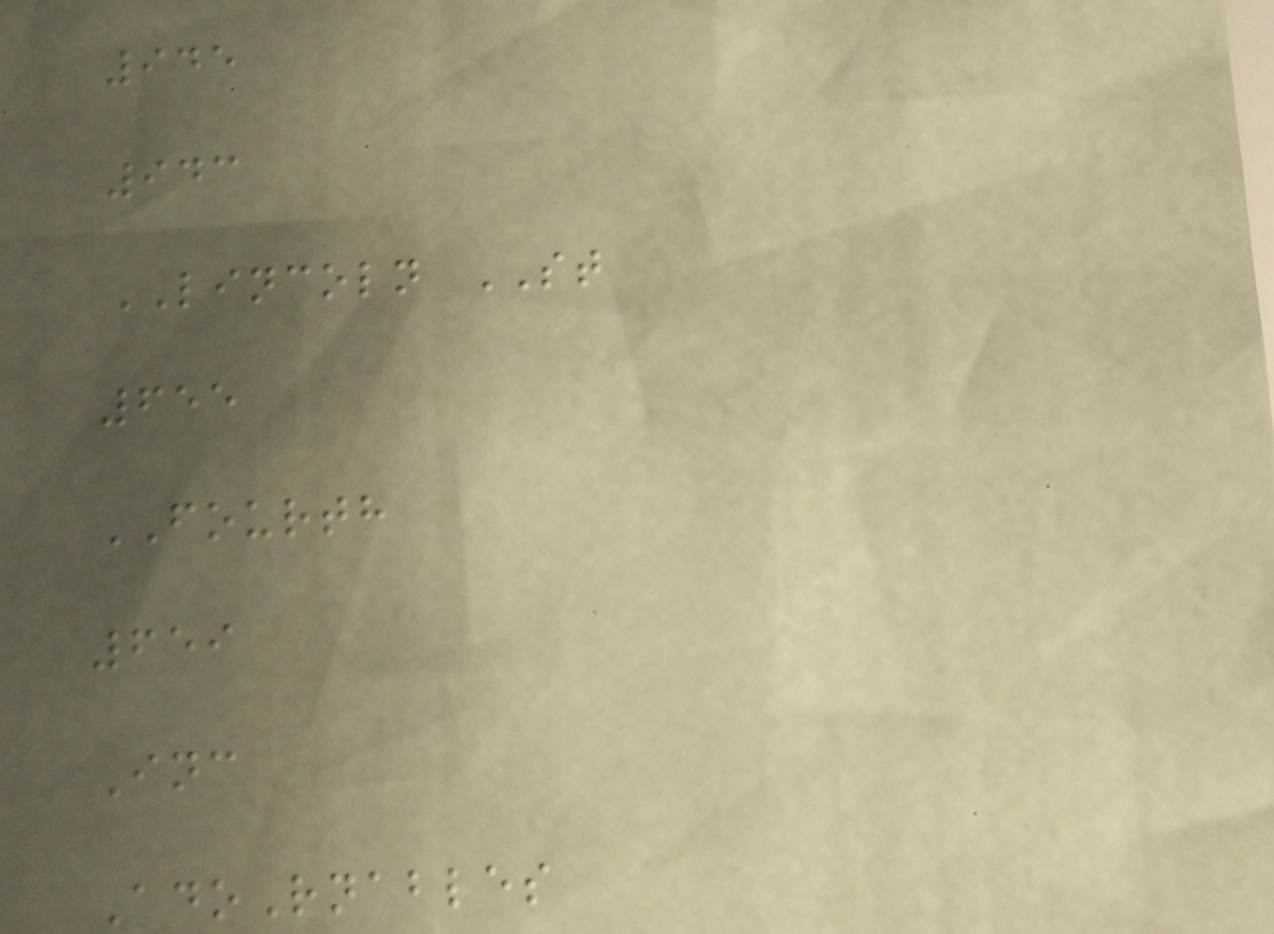945
943
LINCOLN ST
655
FOURTH
659
Inc
AdoRnables
